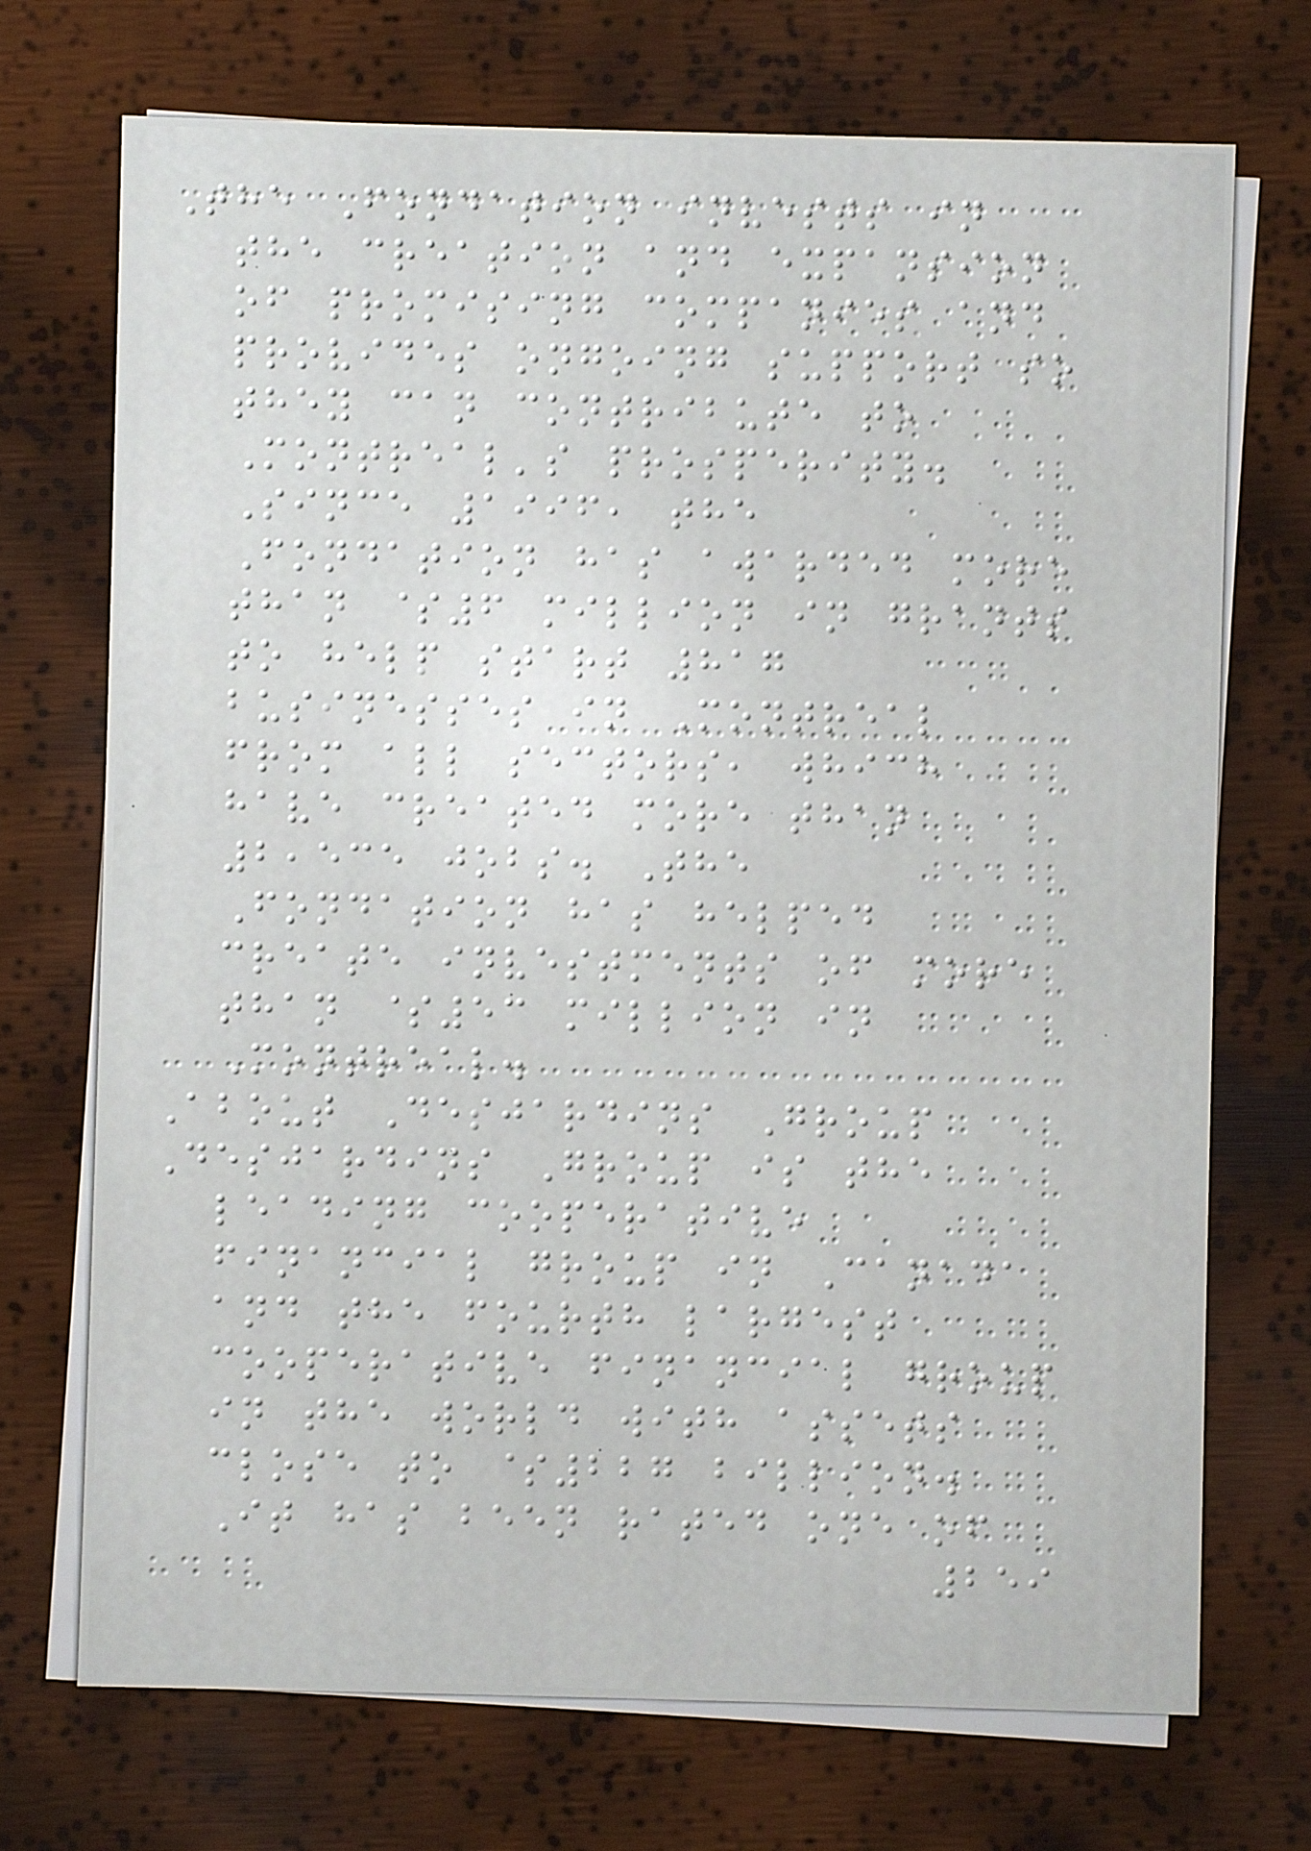The Fondation invests in
the creation and expansion
of promising companies and
provides ongoing support so
they can contribute to
Montreal's prosperity.
Since 1996, the
Fondation has awarded more
than $6 million in grants
to help start 817
businesses in Montreal
from all sectors, which
have created more than
2,535 jobs. The
Fondation has helped
create investments of more
than $53 million in
Montreal.
About Desjardins Group
Desjardins Group is the
leading cooperative
financial group in Canada
and the fourth largest
cooperative financial group
in the world with assets
close to $227 billion.
It has been rated one of
259
